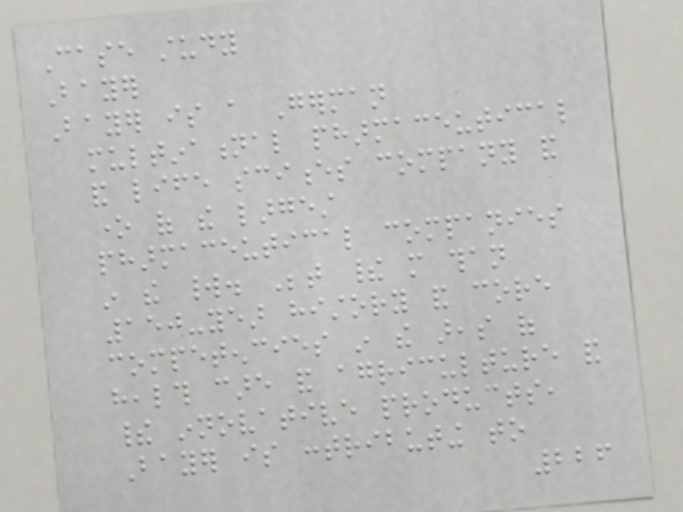Case study
Bayer
Bayer is a German
multinational pharmaceutical
and life sciences company and
one of the largest
pharmaceutical companies
in the world. Between their more than
150-year history and core
competencies in the areas of
health care and agriculture and
their innovative products,
Bayer is contributing to
226
